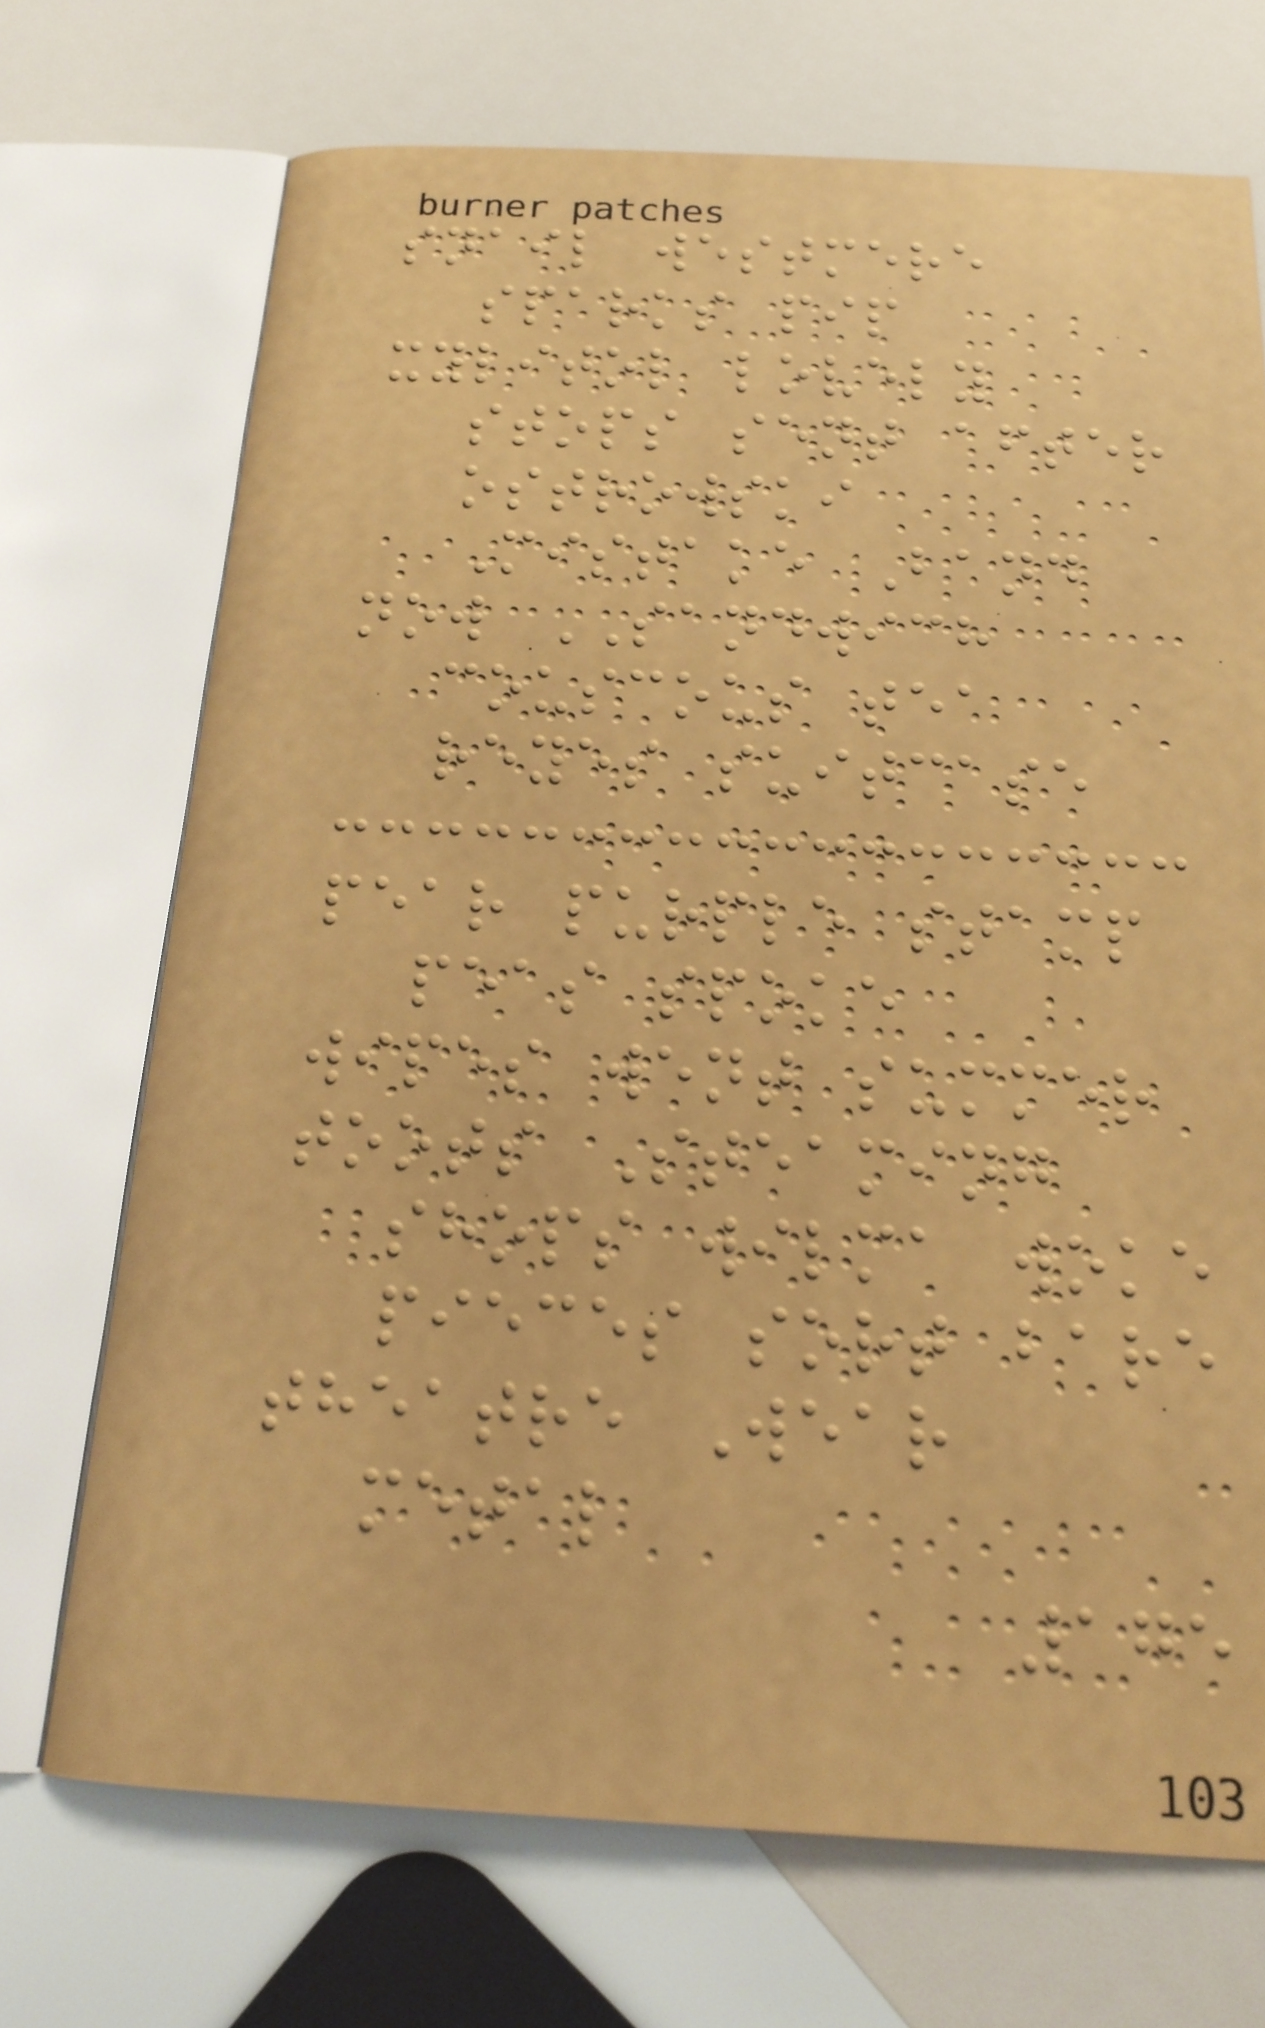snail westmere
sparks pip
xylitol lovely
stops sent after
ostrowski
Mistake Band
now SANDWICH
couscous tea
reyes suitcase
pear purple stamp
peas spoke
wipes went summer
toots Steaming
shops wilma woke
pieces sort bare
theatre Wear
metal
175
